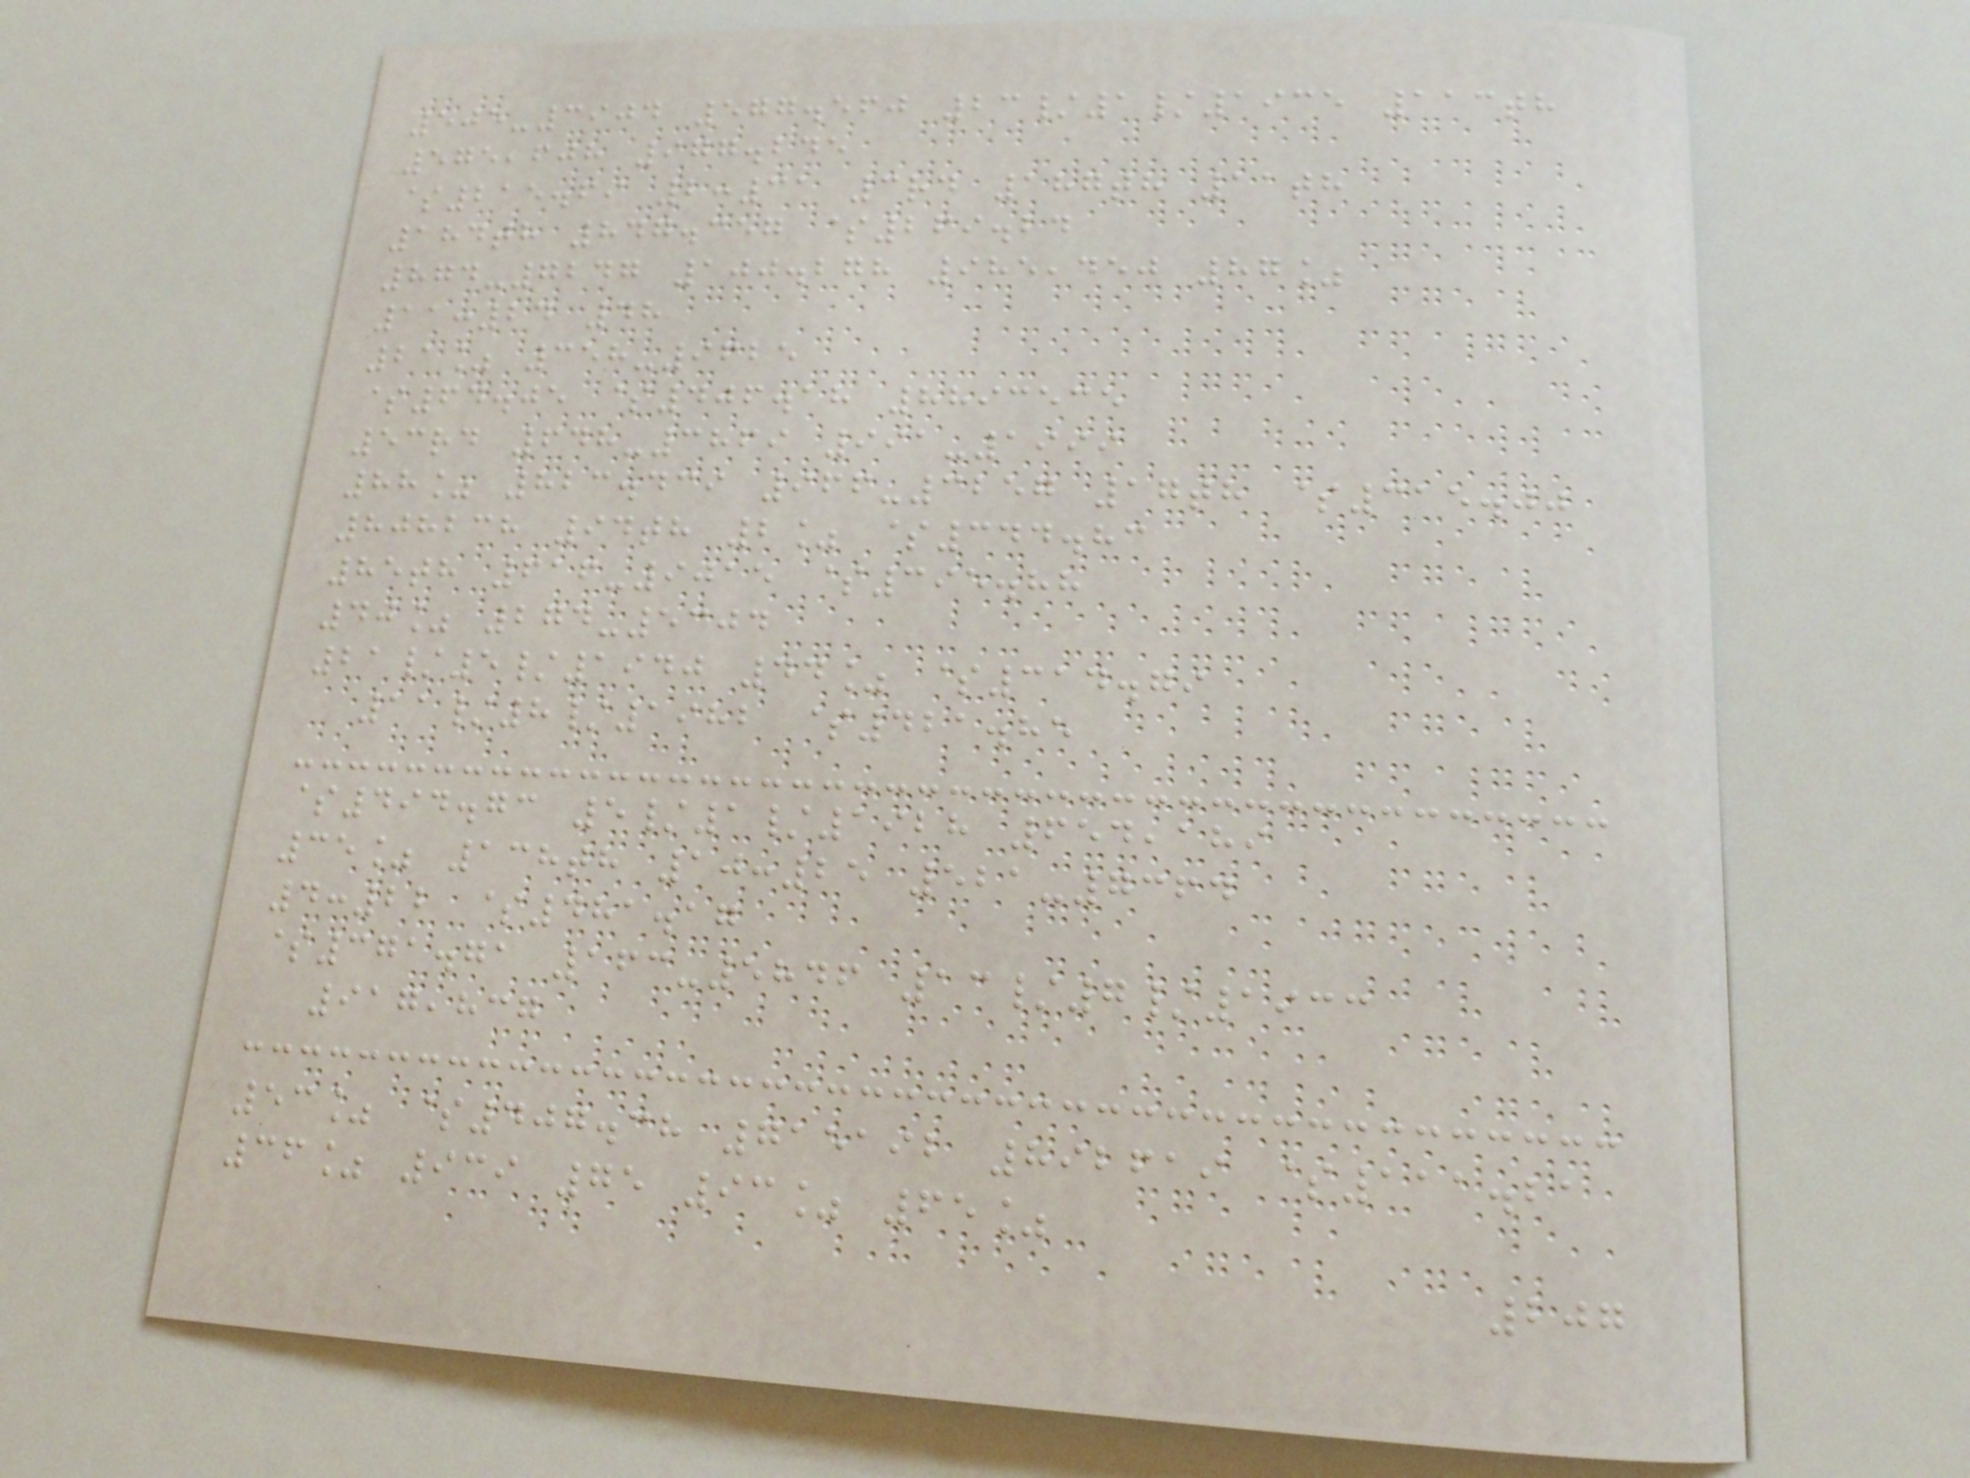505-3904 577.560 23/1/1935 113th
575,608 977.245
$215.69 2:31 3rd 187th 11th
184th 847.357 $269.24
874-7247 100.278 985,450 87%
11:24 48
21% 358-9625
$64.05 $406.18 8893535
53rd 648-3869 991-1999
88% 823.439 966-3257 17th $315.00
808238 94th 2% $344.83
85th 616-9015 $395.88
40% 274-5304
21/5/1940 44% $314.79
11/8/1982 $421.85
$494.73 5/1/1928 654,189
35% 138th 10:25 521-7364
4:22 $481.17
$371.71 163-5846 13/7/1933
917,837
53% $407.38 715192 892619 $111.21
36% 939 75 93% 65%
207
